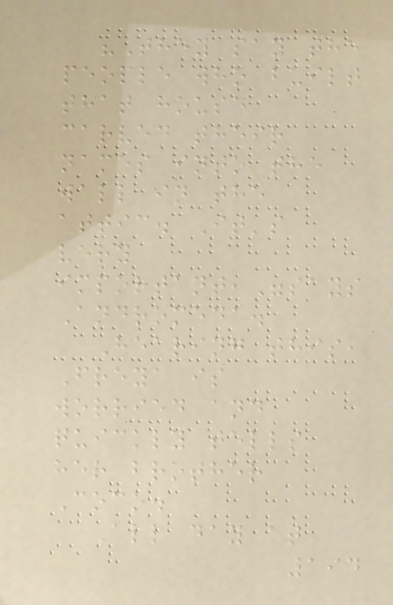"They say the
people who built
that house
carved their
names into the
wall in the
attic. It's
very
important,"says
Andromeda.
Hearing this,
Freya is
worried and
quickly tells
her brother
Coco.
All day at
194
